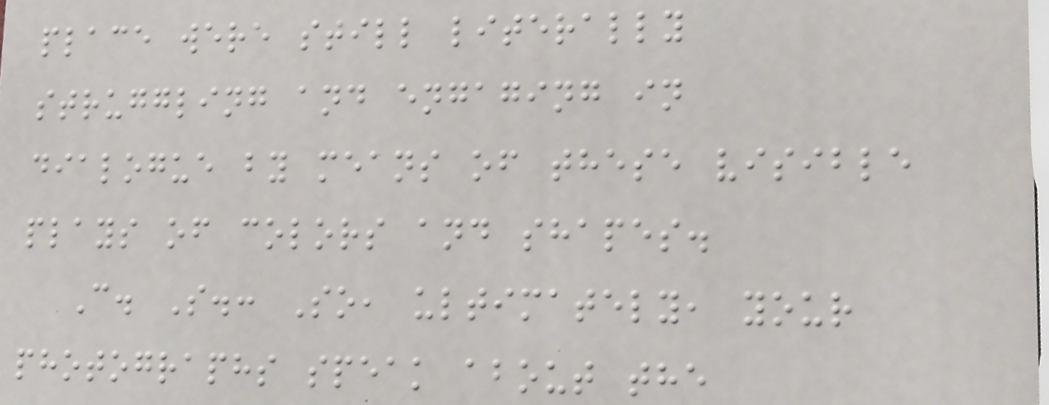place were still literally
struggling and engaging in
dialogue by means of these visible
plays of colors and shapes.
C. S.: So, ultimately, your
photographs speak about the
